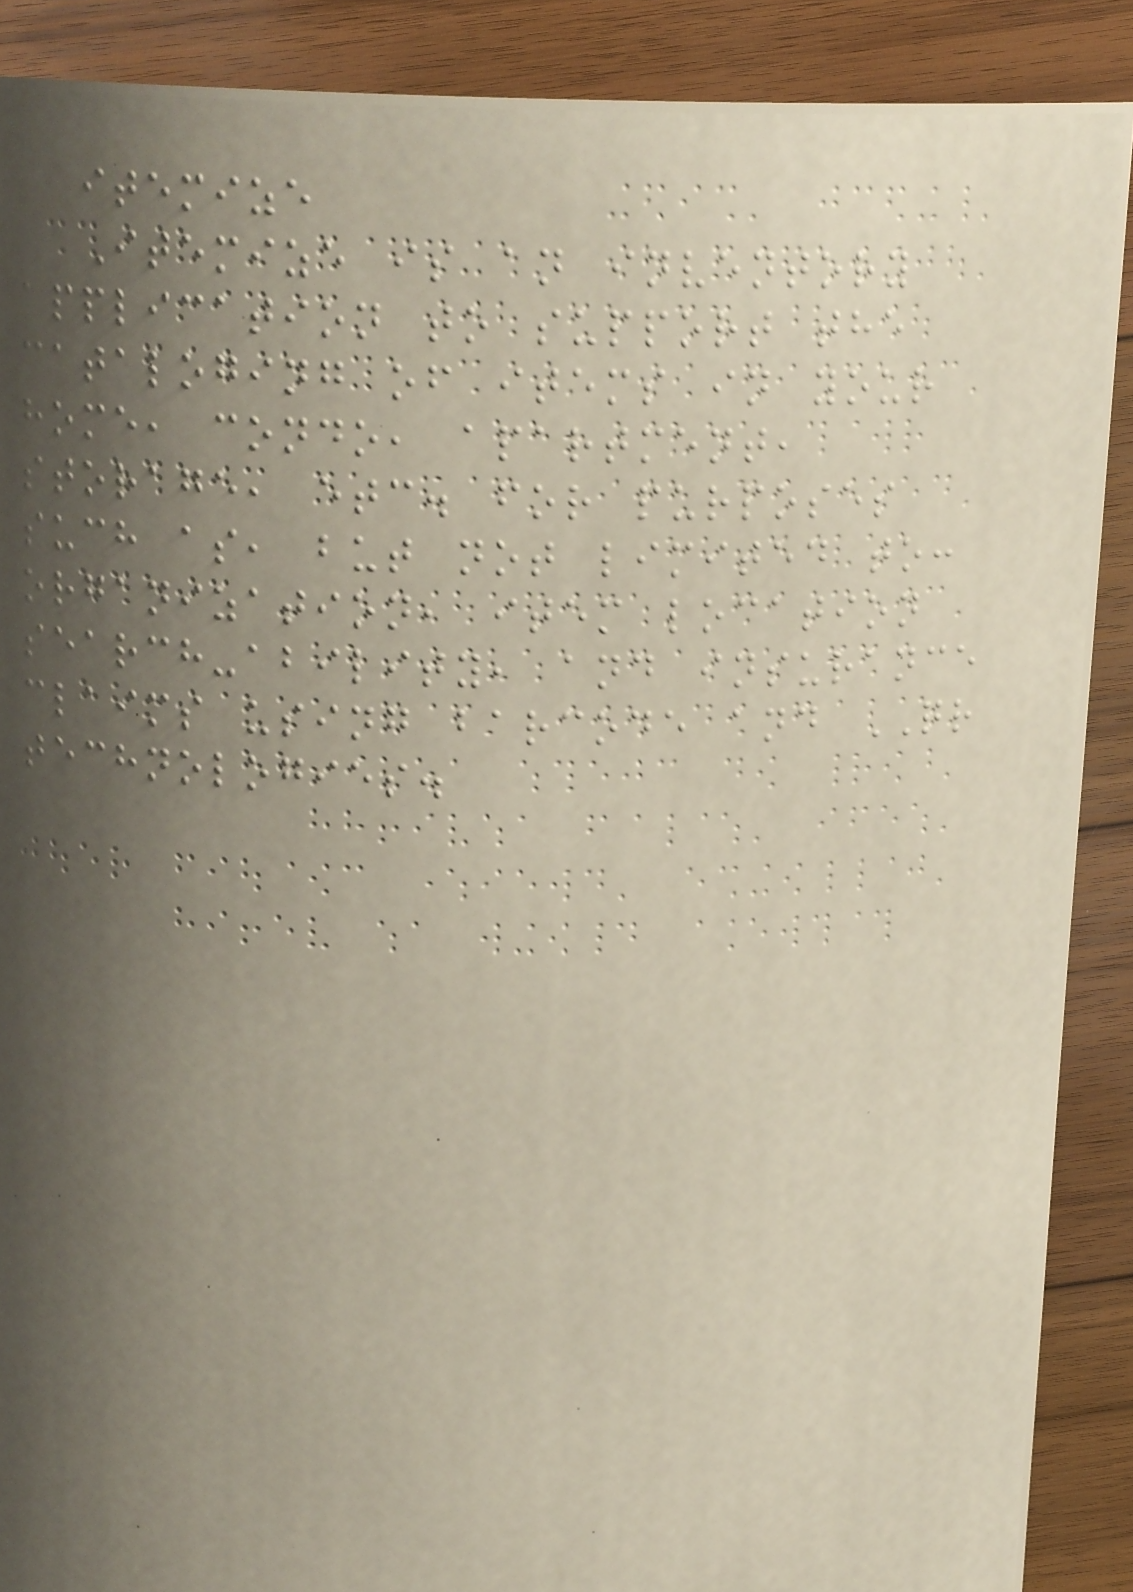itemize
Itemize is an inventory
application to support the
cataloging of items in your
home, condo, apartment,
storage, etc. for purposes
such as, but not limited to:
organization, item location
search-ability, and insurance
claims using barcode and QR
technologies.
